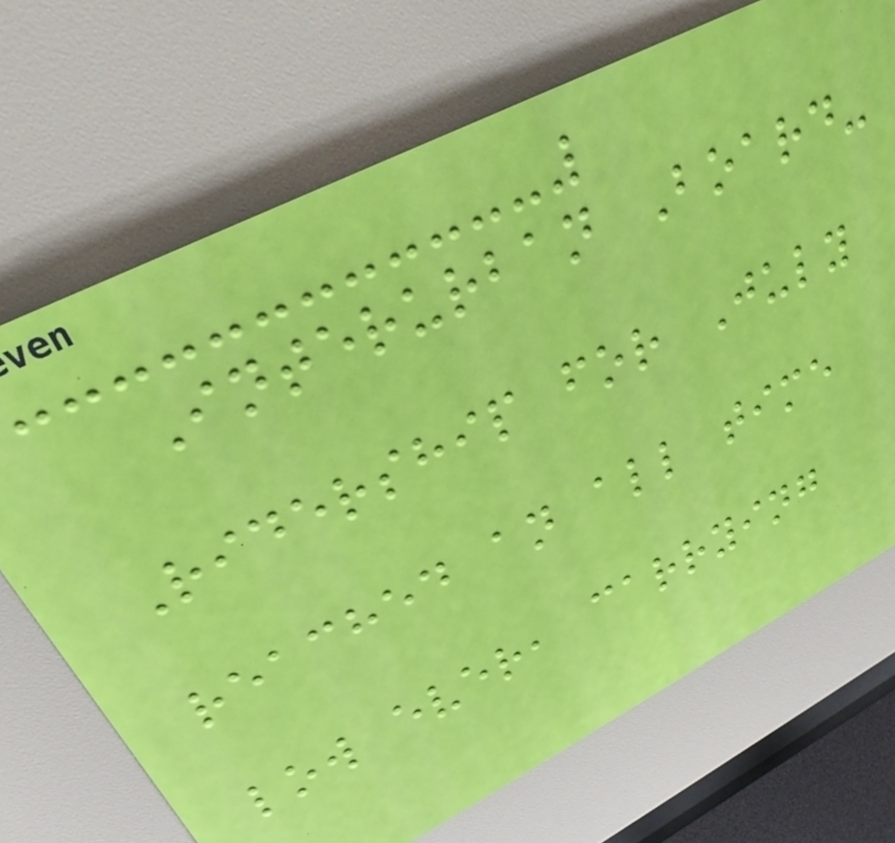Interurban Board-
Ridership for July
reached an all time
low ever, carrying
